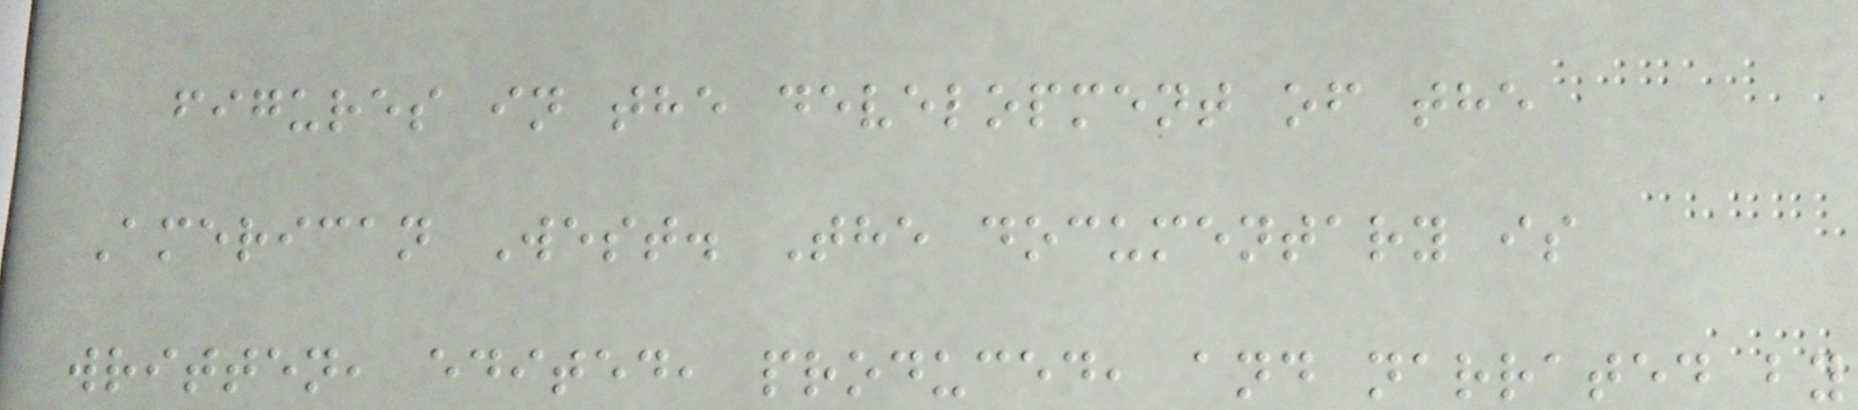figures in the development of the
American West. The documentary is
written, edited, produced, and narrated by
